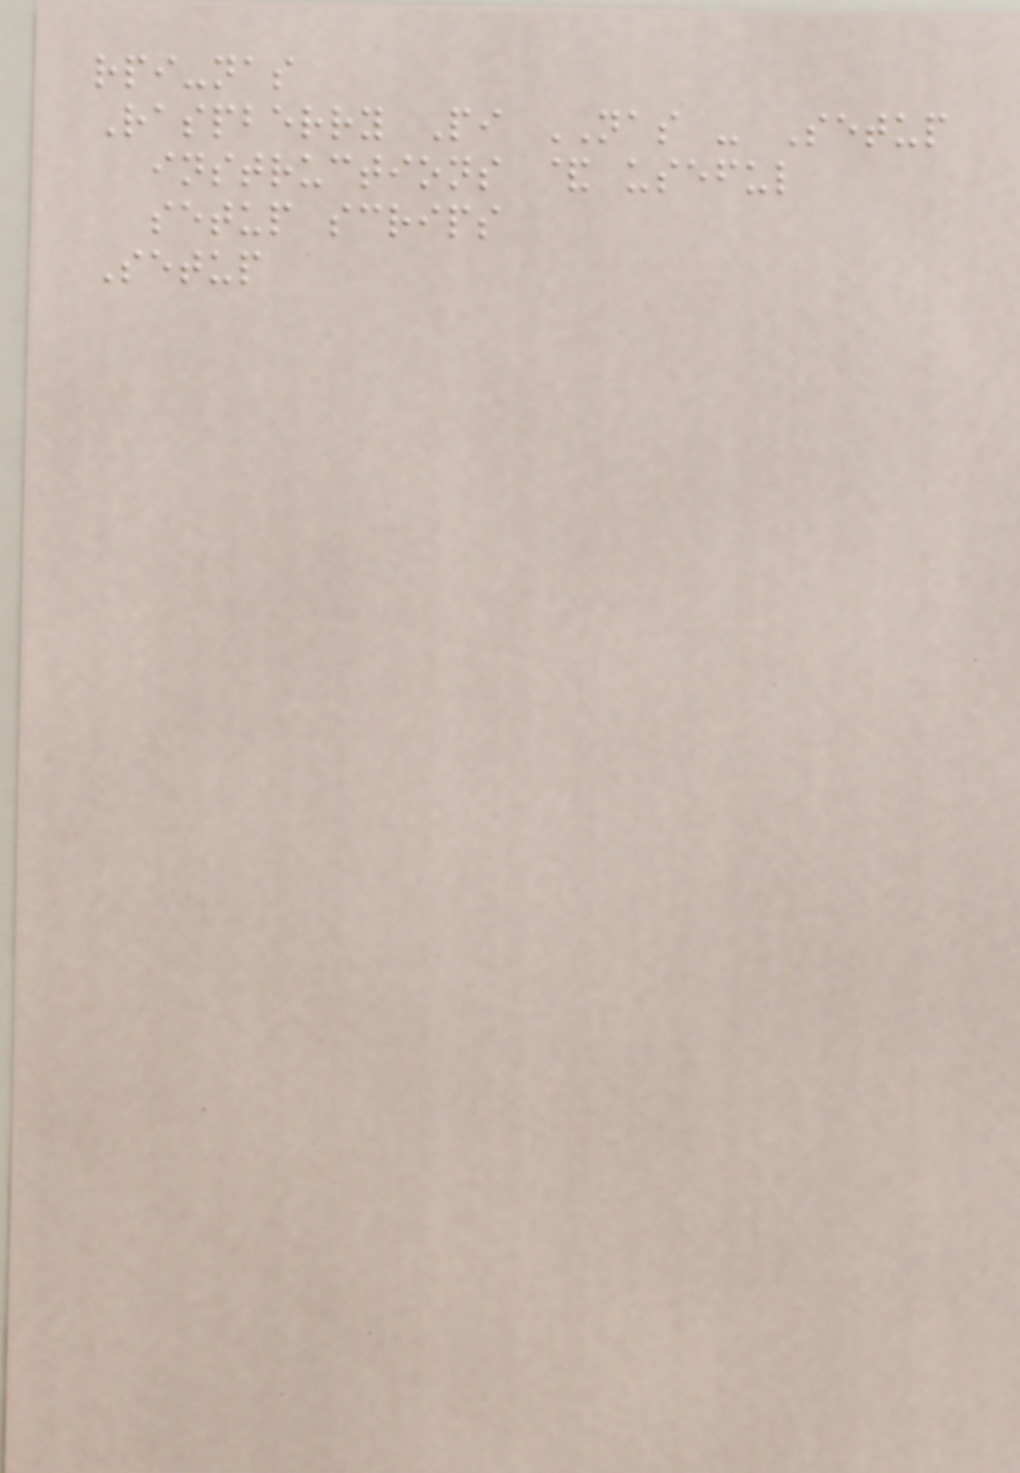rpi-nas
Raspberry Pi NAS - Setup
instructions & useful
setup scrips
Setup
